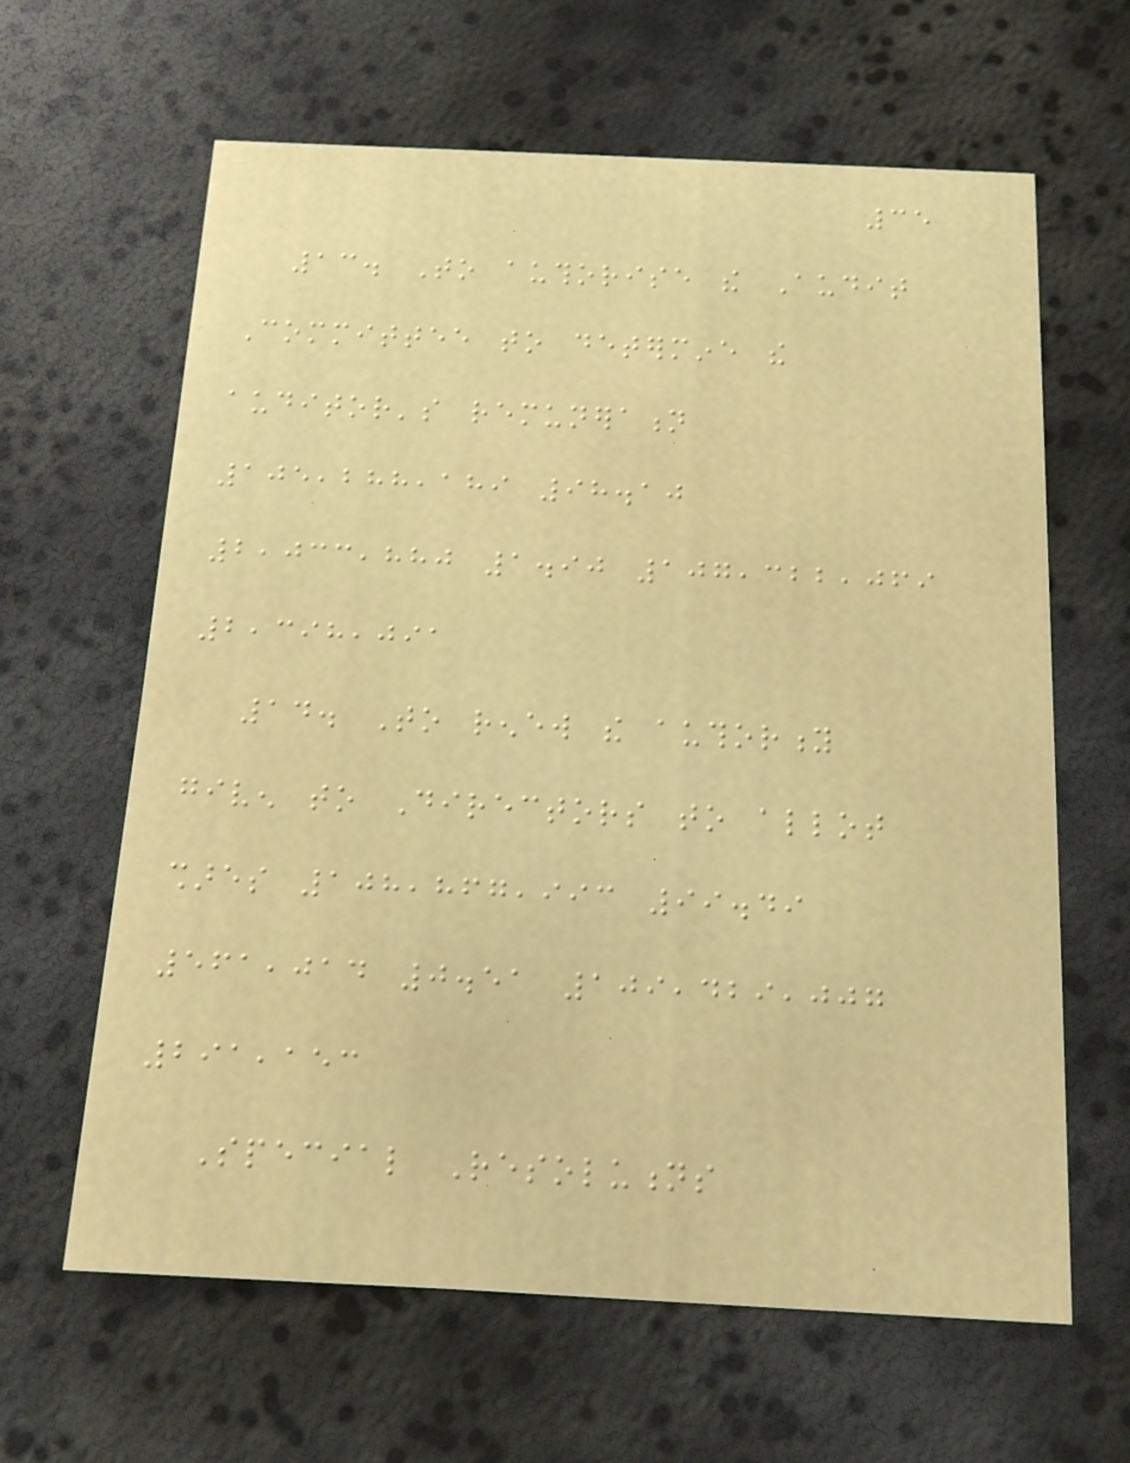35
13. To authorise the Audit
Committee to determine the
auditor's remuneration
105,288,189 98.10
2,033,880 1.90 107,322,069
2,398,091
14. To renew the authority
given to Directors to allot
shares 108,867,993 99.49
561,014 0.51 109,429,007
291,153
Special Resolutions
